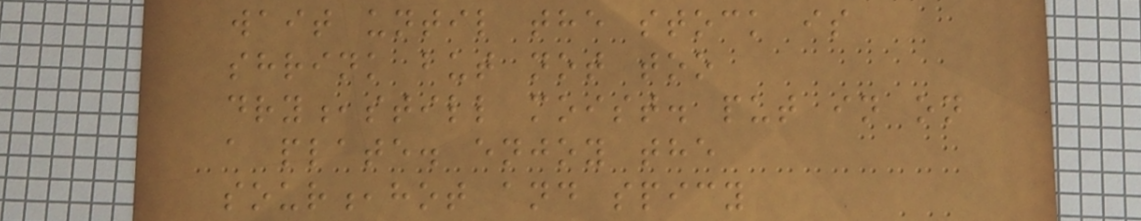wait until the stock is
shrink but not too
dry,still moist. put in on
a plate. enjoy the
sour,hot and spicy
